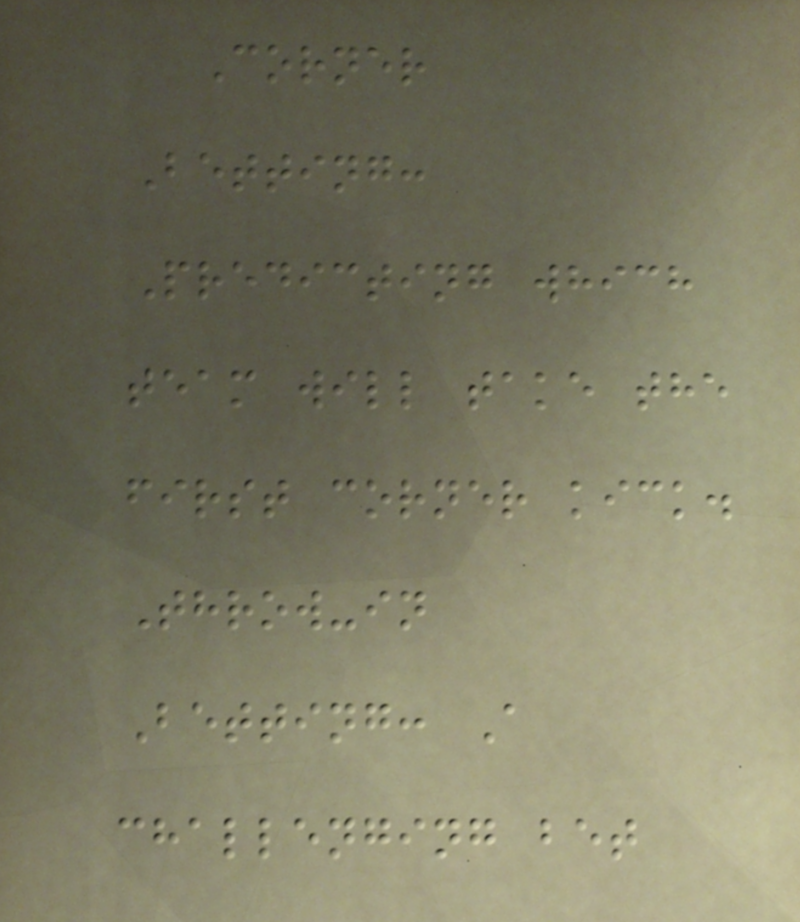Corner
Betting:
Predicting which
team will take the
first corner kick.
Throw-in
Betting: A
challenging bet
